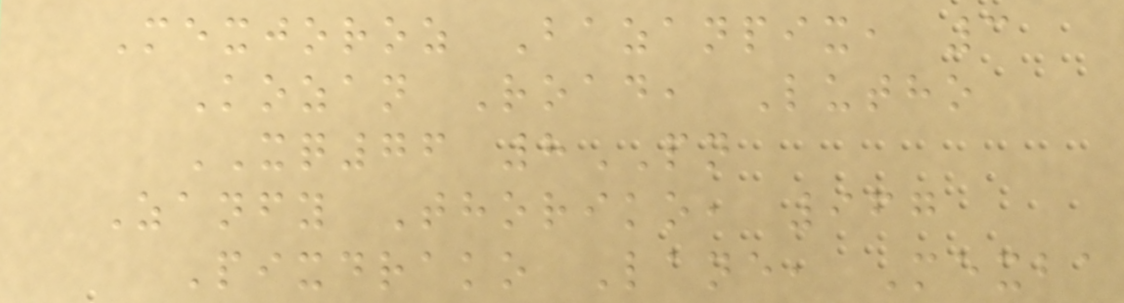Mexjoroz Bazanpix, 3
Kozan Road, Lutho
XQ76 8PN
Zanfy Thoriko, 967
Pixdrako Lane, Mexba
